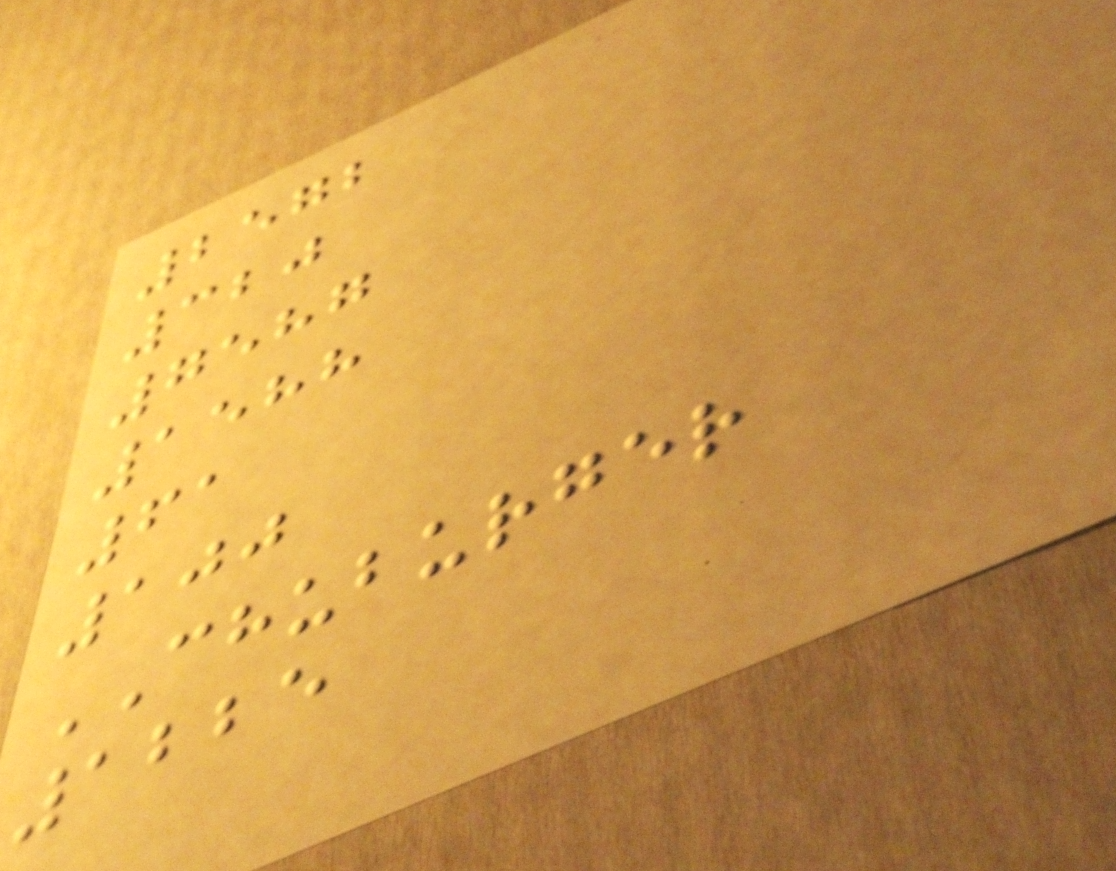2572
320
7587
1588
61
100
CHUBURGER
1225
